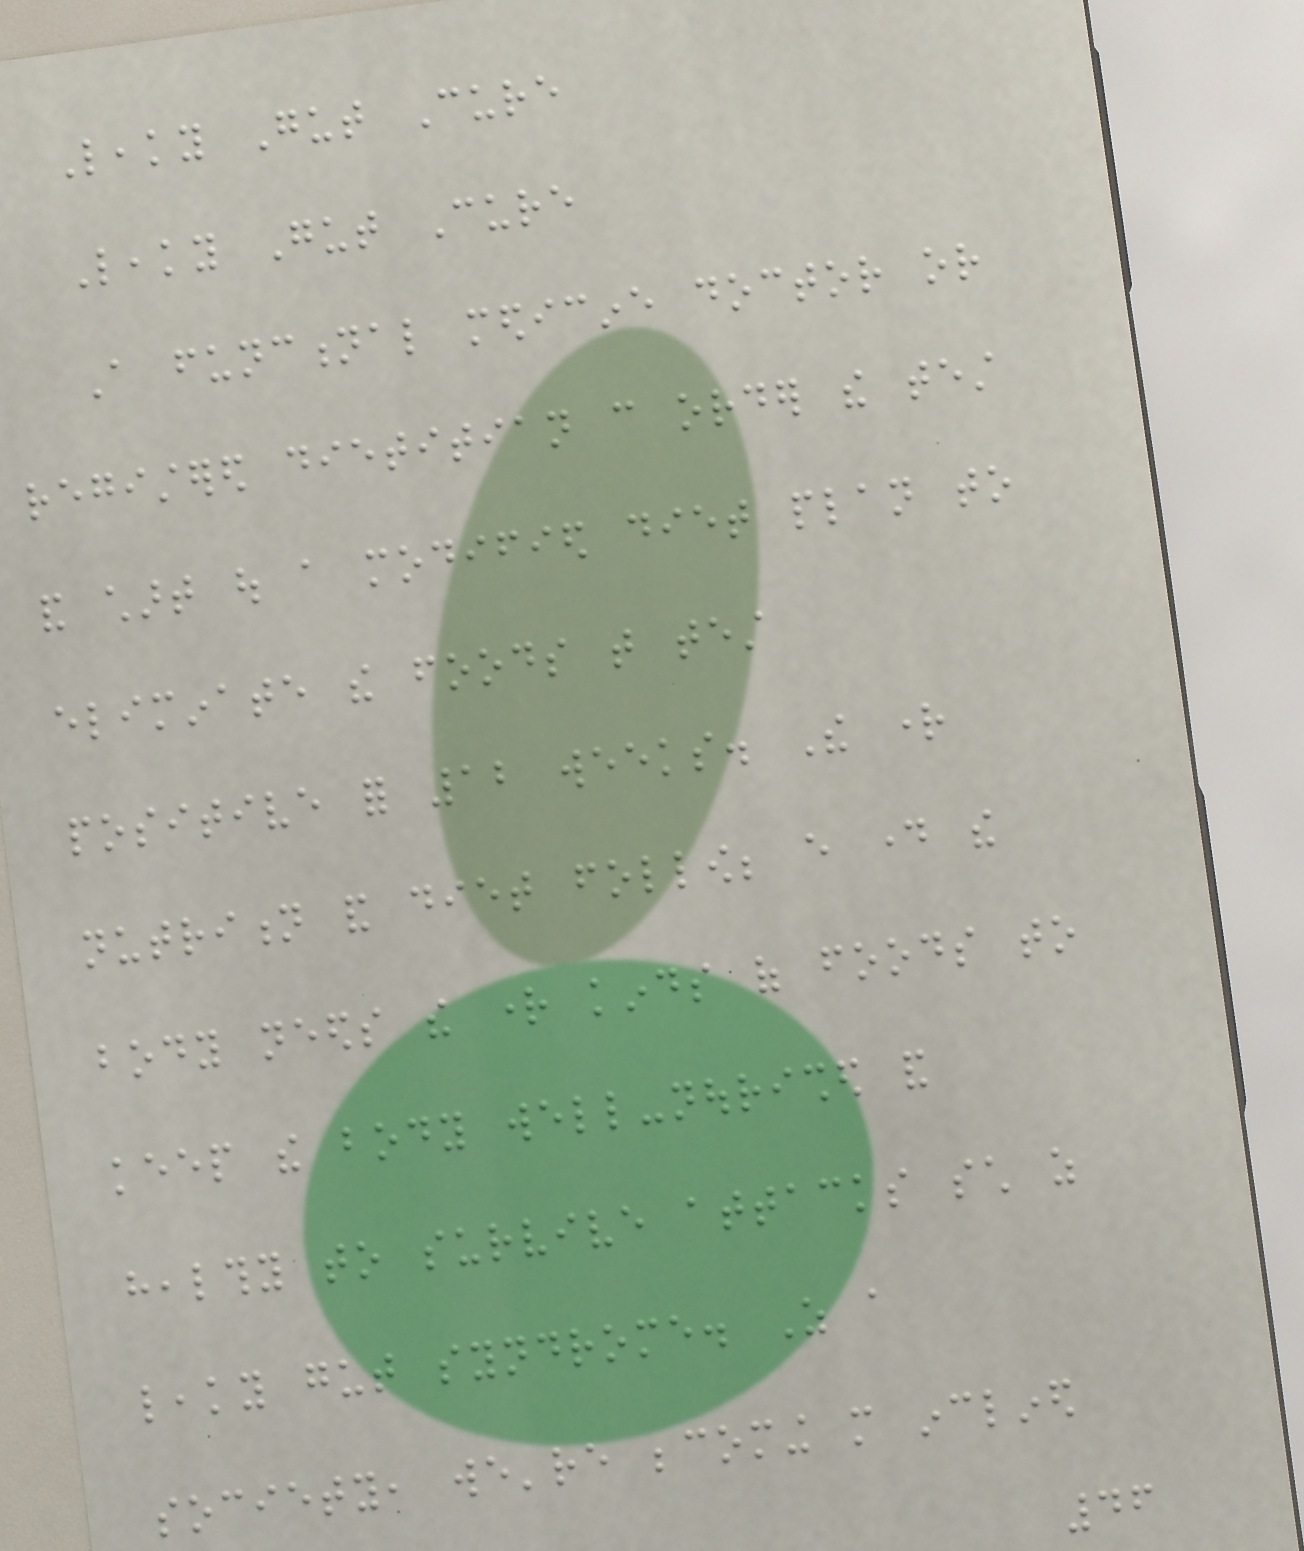Leaky Gut Cure
Leaky Gut Cure
A functional medicine doctor or
registered dietitian can order the test
and chart out a modified diet plan to
eliminate the foods that test
positive for 12 weeks. The right
nutrition and diet follow; every day the
body needs the right kinds of foods to
keep the body well-nourished and
healthy to survive attacks such as
leaky gut syndrome. As a
society, we're becoming more inclined
46
